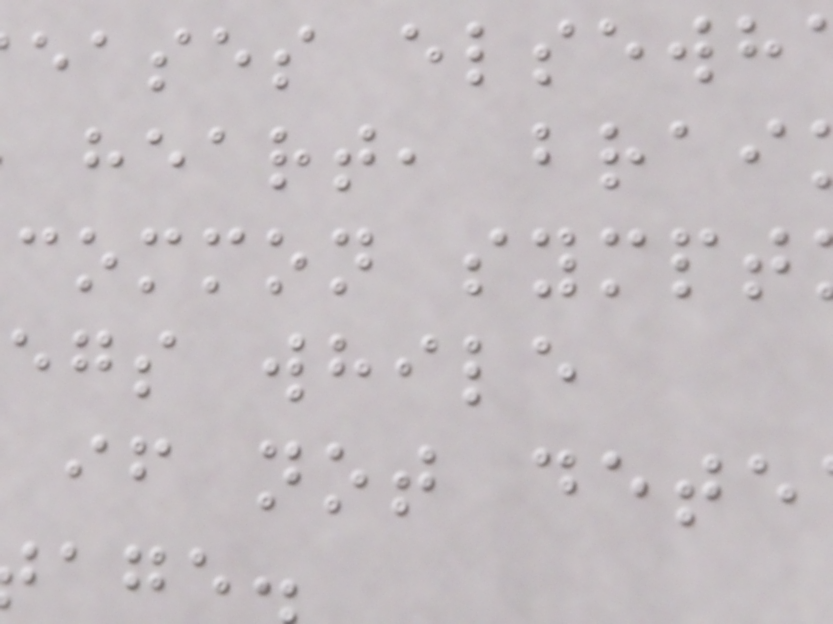eases elsewh
heart, brai
common sympt
egs while
if not dete
